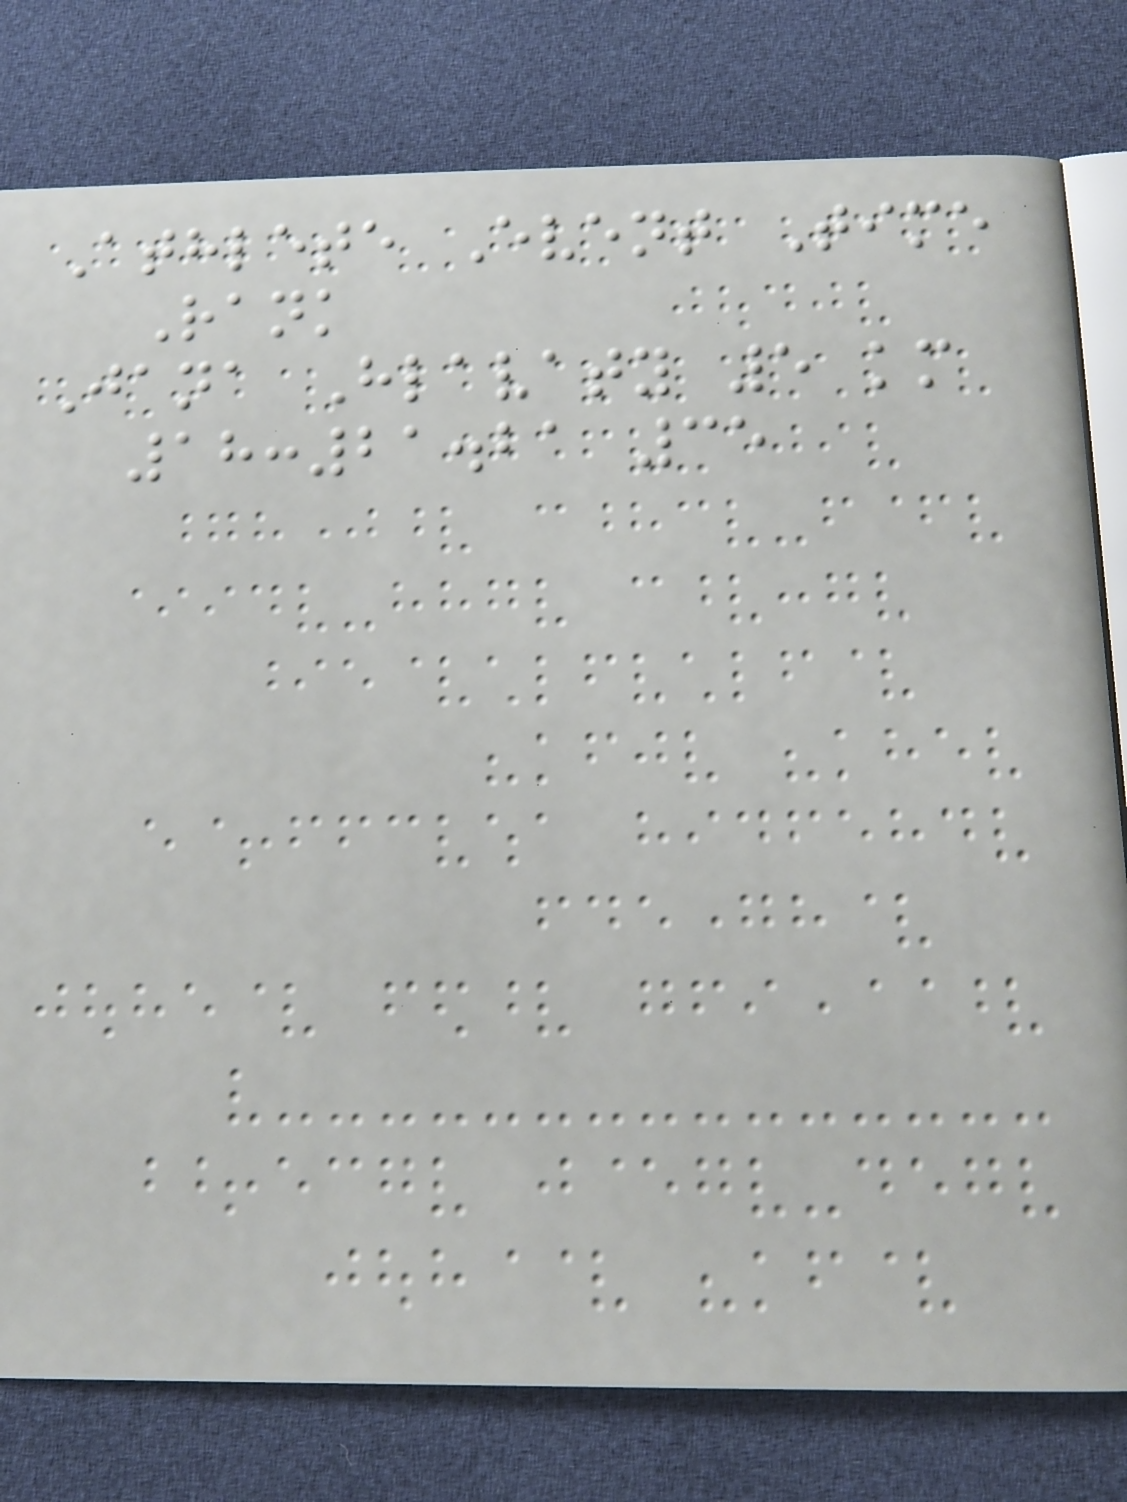Athlete Event Time
Rank
Jana Hlavaty 5 km
18:21.21 35
